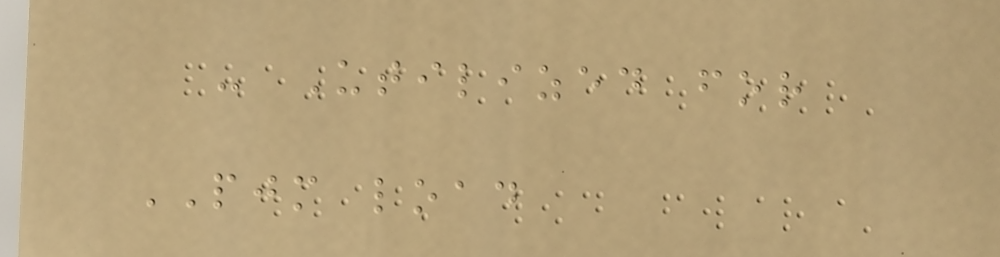- Utilized for
PJM load
